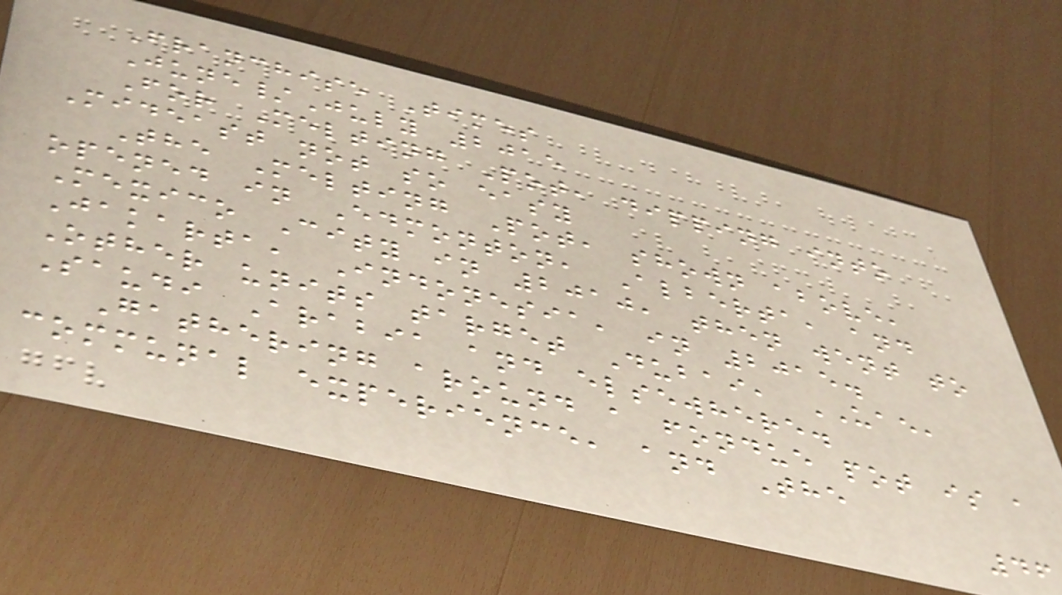Franchise Times
June/July 2015
For Melting Pot, dipping into
Mideast not so easy
The Melting Pot, shown above,
opened in Edmonton, Alberta, and
Mexico City in 2010, then went to
Jakarta, Indonesia, in 2015.
Other units target Dubai, UAE,
Saudi Arabia and elsewhere.
Gathering around a fondue pot is a
communal experience, and The
46
